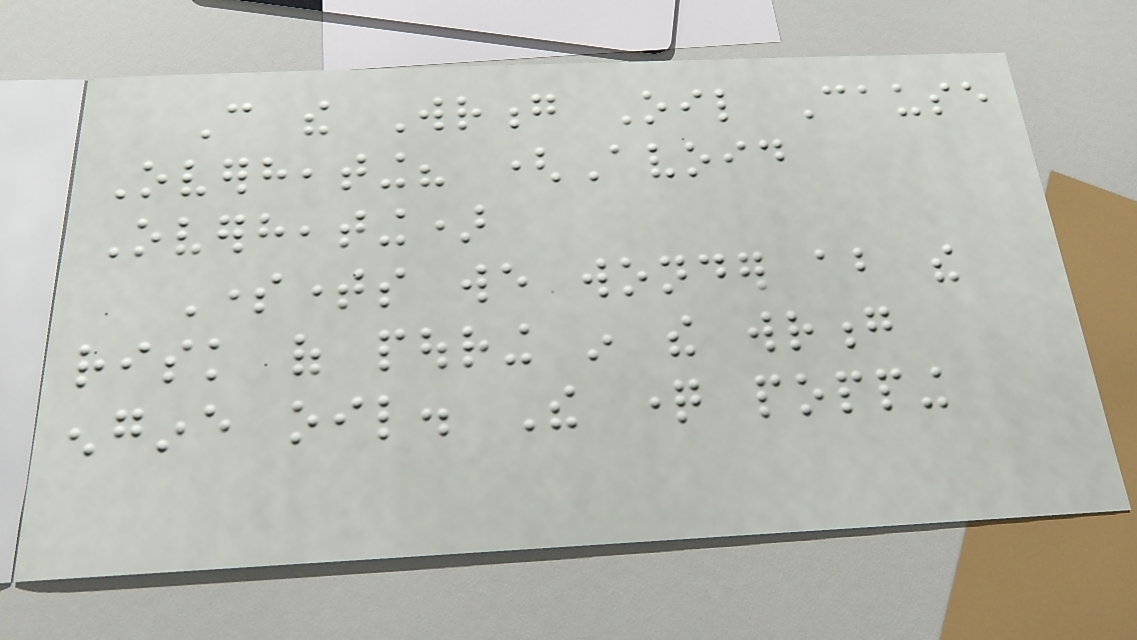Can the Wrong Oil Cause
Overheating? (Avoid
Overheating)
Sometimes we wonder about the
risk of pouring in the wrong
engine oil. The question popping
